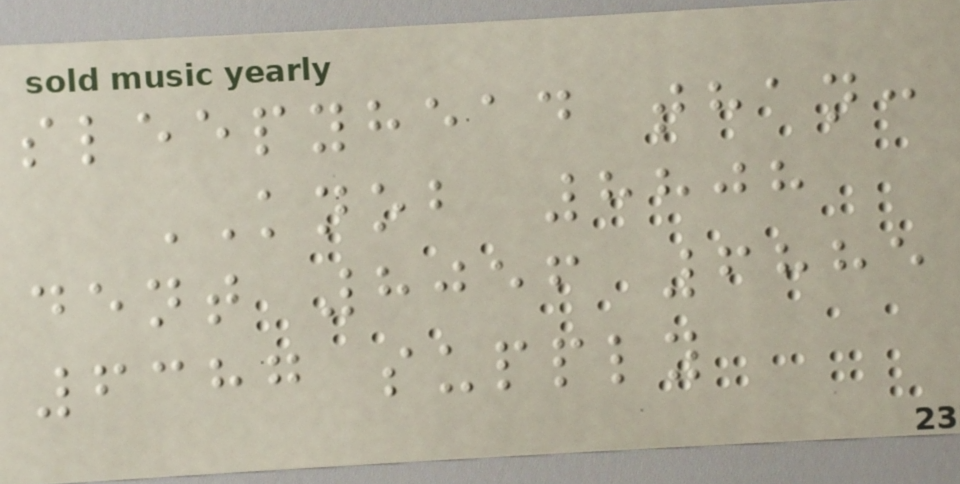sleepyhead than:
KNOB 8808
dent 8056 6885
6387 supply
